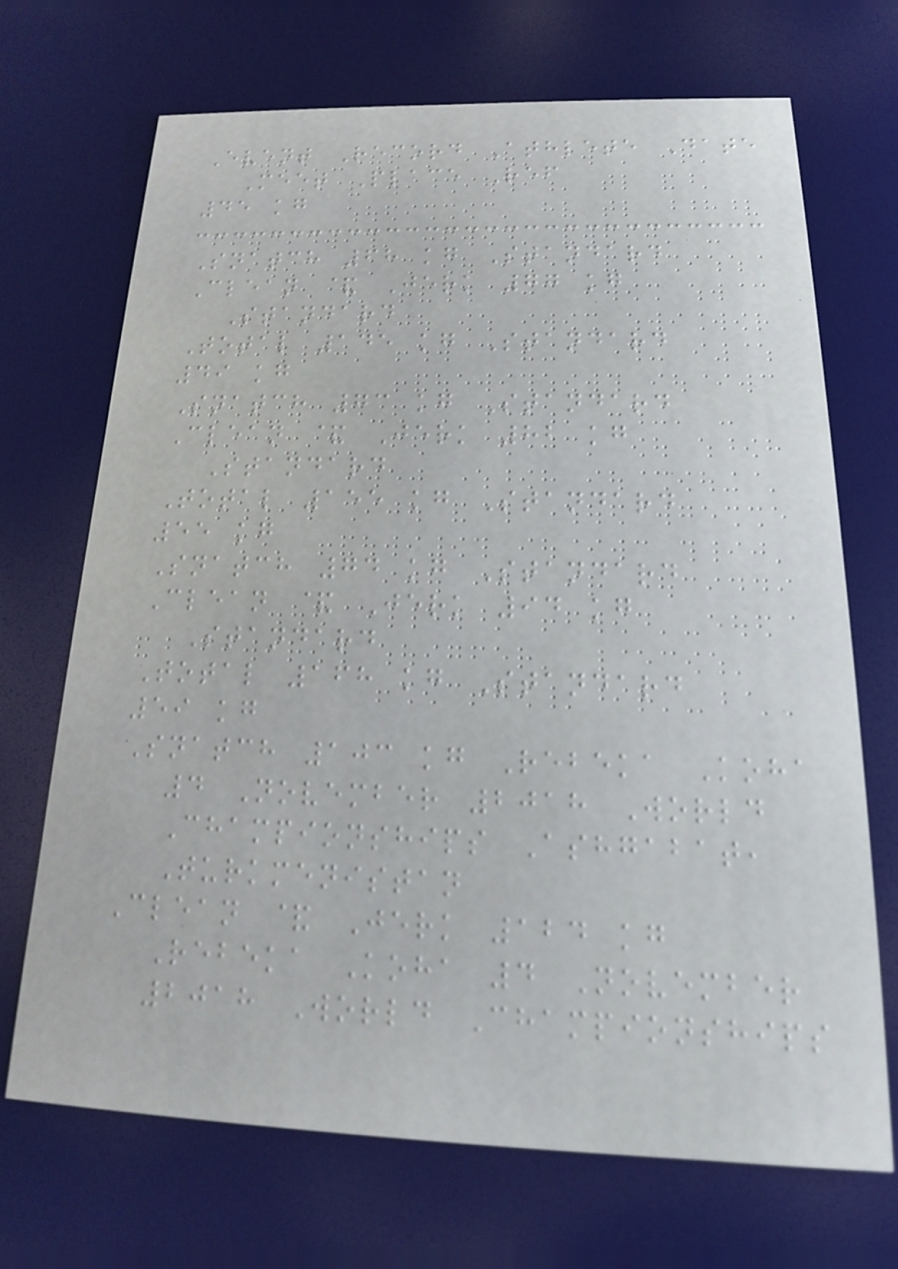Event Record Athlete Date
Meet Place Ref
45 kg
Snatch 68 kg Standard
Clean & Jerk 77 kg
Standard
Total 145 kg Standard
49 kg
Snatch 73 kg Standard
Clean & Jerk 82 kg
Standard
Total 155 kg Standard
55 kg
Snatch 74 kg Standard
Clean & Jerk 94 kg
Standard
Total 168 kg Standard
59 kg
Snatch 103 kg Rebeka Koha
4 November 2018 World
Championships Ashgabat,
Turkmenistan
Clean & Jerk 124 kg
Rebeka Koha 4 November
2018 World Championships
